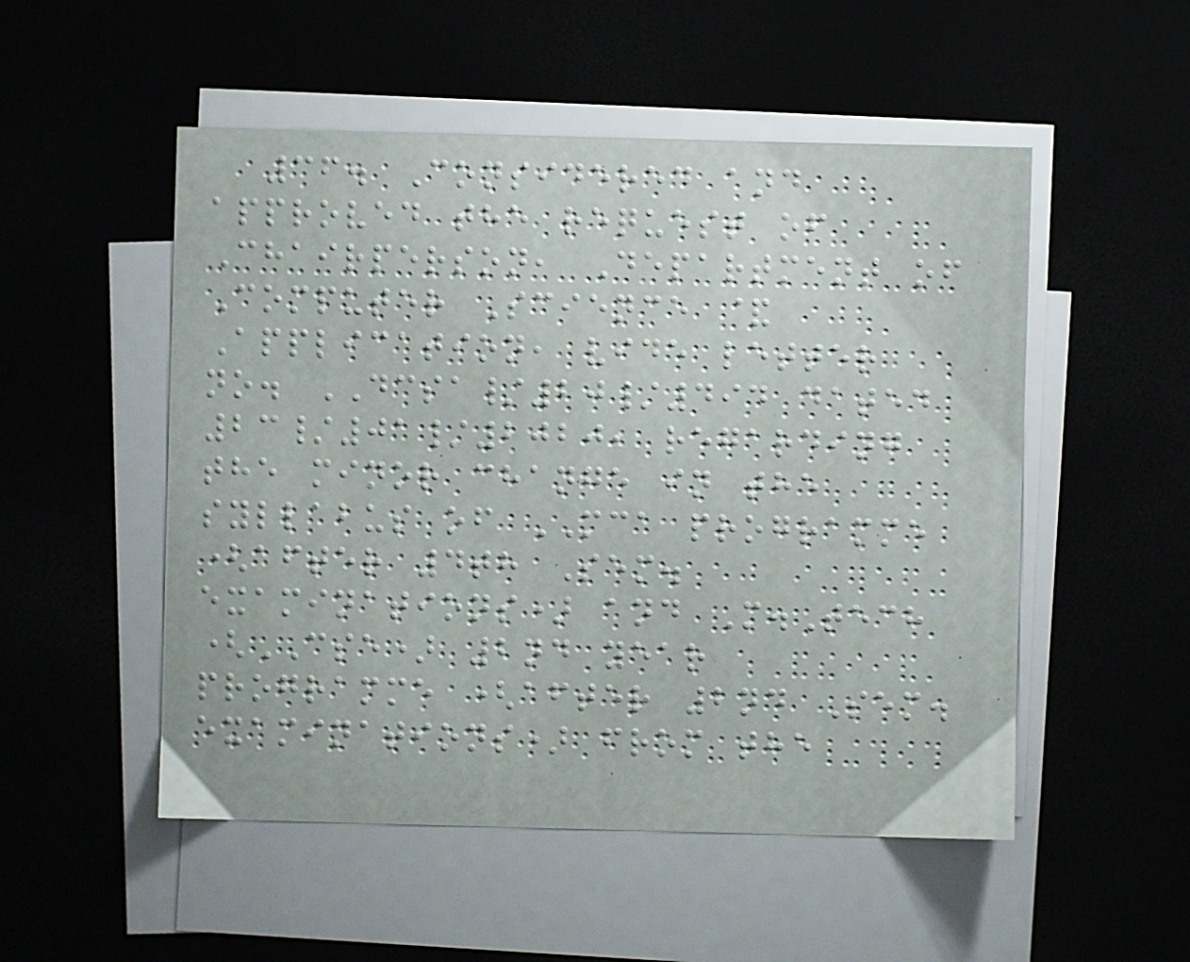36. Considered and
approved the request of
Chairperson, Department of
Computer Science &
Application, vide letter
no. DCSA/20/494 dated
23/01/2020, regarding
the minor change in the
syllabus of MCA programme
(after 4th Sem.
examinations) and M.Tech
(CSE) 2nd year
programme (after 2nd Sem.
examinations) from the
